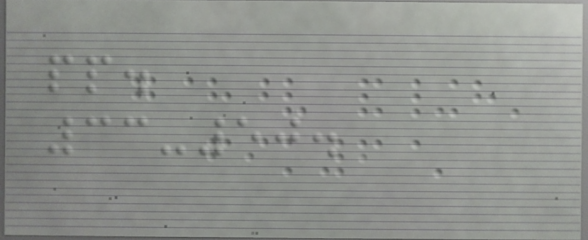pp.
33-50.
